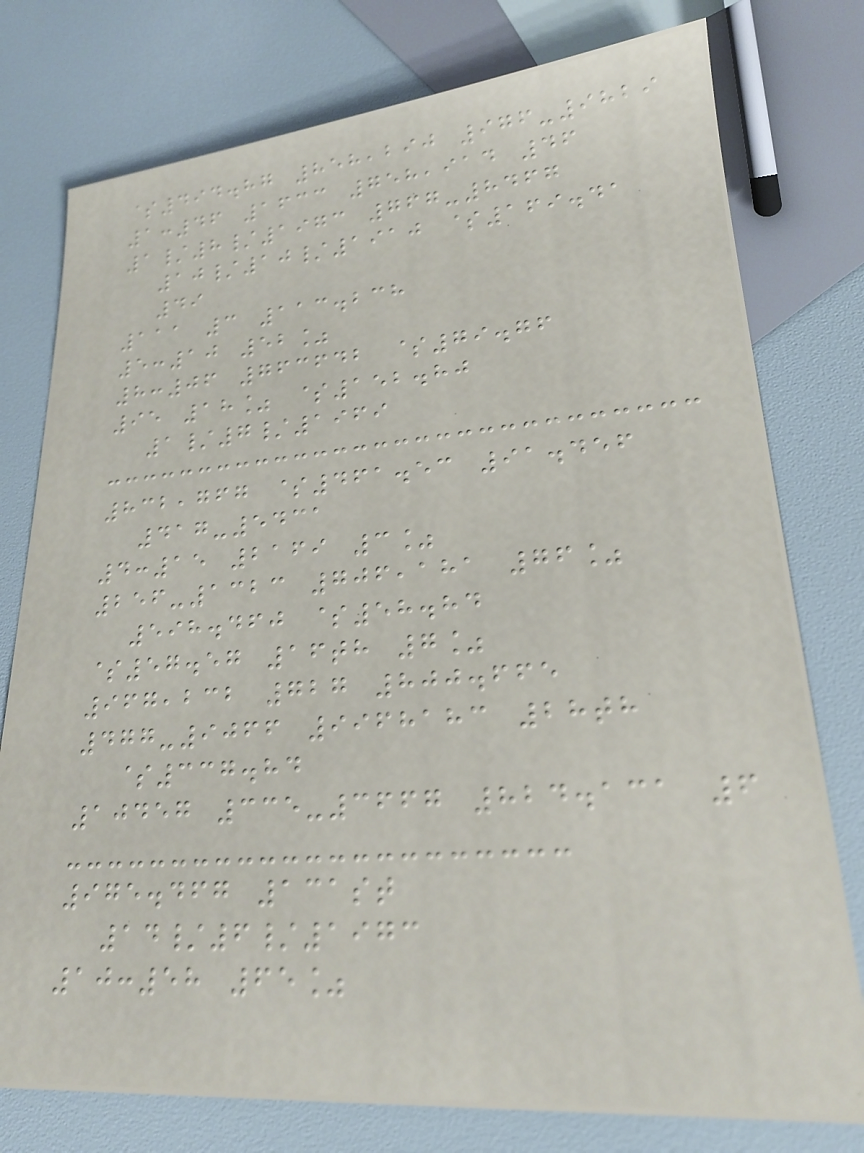$494.87 858,290 976-9829
1:46 1633 758,914 46
1/8/1973 767-8467
10/10/1910 $169.41
49
111 3 113.238
5:10 52%
8:06 763642 $79.76
95 18% $152.80
1/7/1969
832,767 $461.53 91.456
417-5431
4:15 2169 3%
256-1323 706,181 76%
598.460 $58.84
$57.57 16th 7%
967,232 727 800.665
477-9066 9968183 28th
$337.84
10457 335-3667 824.131 6
975.467 131st
14/6/1973
10:58 65%
